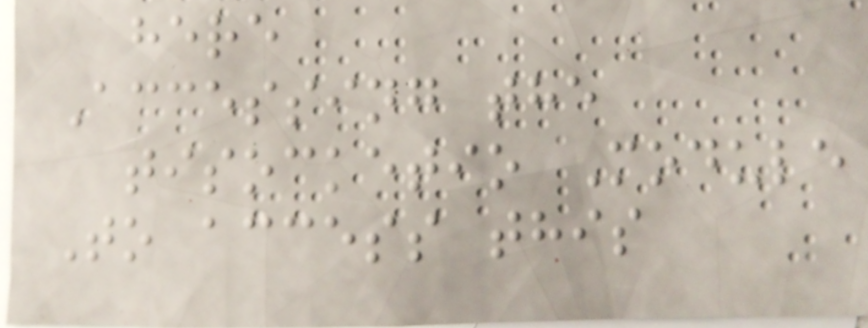here
Accessing the
tisocketio Module
To access this
